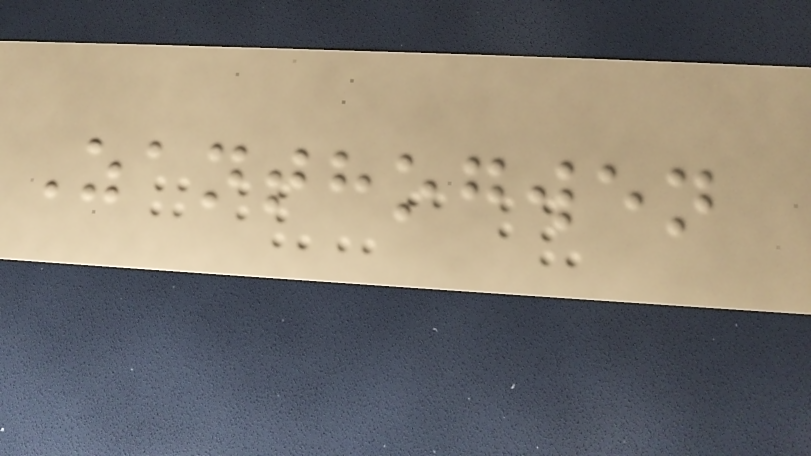Zanthogwen
